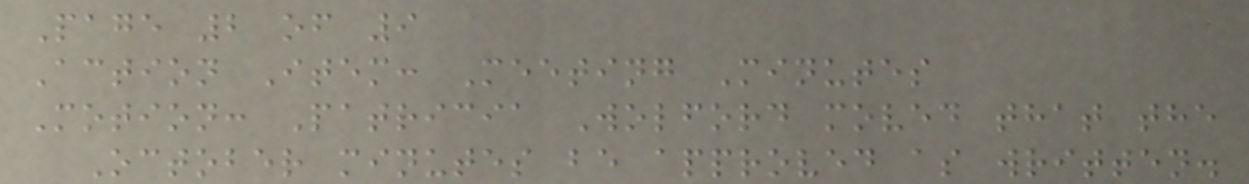Page 2 of 9
Action Item: Meeting Minutes
Motion: Patricia Wolford moved that the
October minutes be approved as written.
